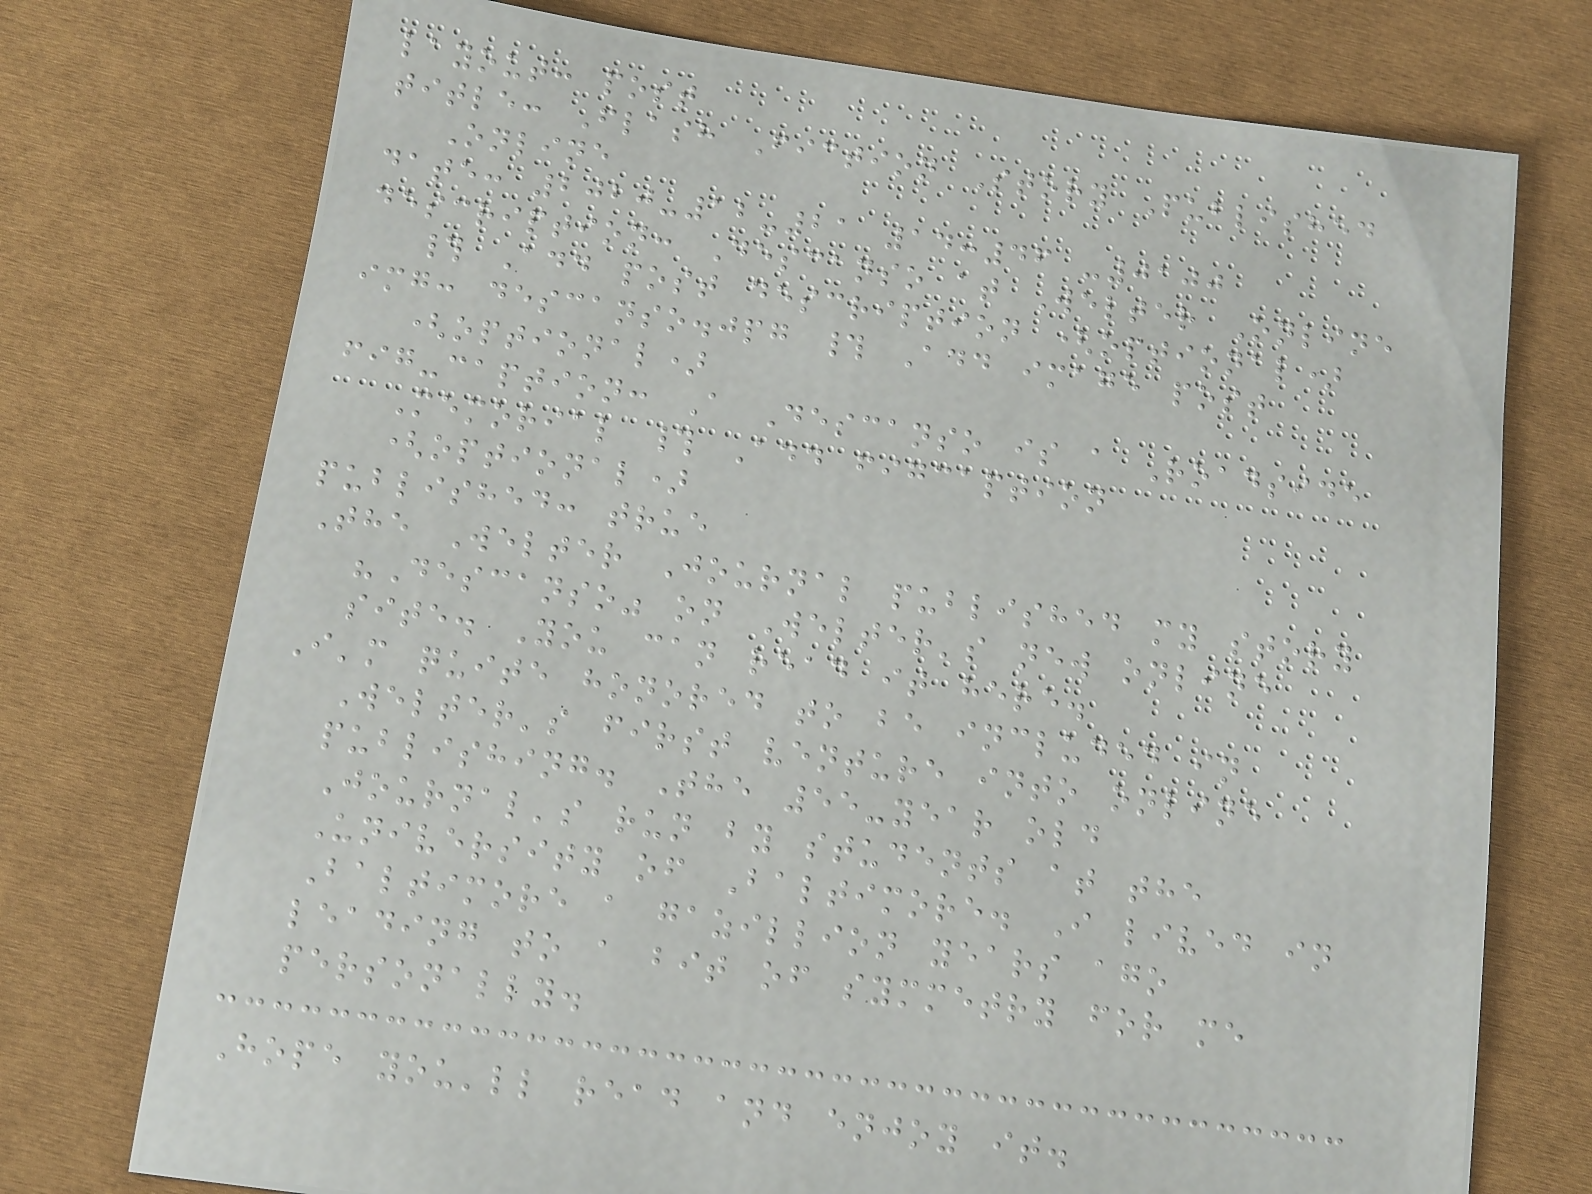layout: post
title: Flash Fiction Story Published
Online
date: 2020-12-21 14:46 -0100
description: Descanso at Welter Online
# Add post description (optional)
img: descanso.jpg # Add image post
(optional)
fig-caption: A Descanso is a Roadside
Memorial # Add figcaption
(optional)
published: true
The Welter Journal published my story
"Descanso" on Welter's new online
site. You can read it here.
I'm quite honored to be included in
Welter's first venture into online
publishing. The 55-year old
Journal's run by students at the
University of Baltimore. I lived in
Baltimore a gazillion years ago
leading to a bit of symmetry for me
personally.
Hope you'll read and enjoy it.
